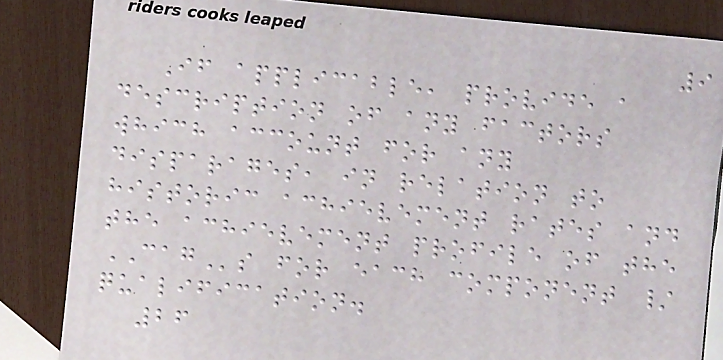9
If applicable, provide a
description of any factors
which account for any
disparages, in relation to
historic achievement rates and
the achievement profile of the
CAGs for each component /
qualification.
26
